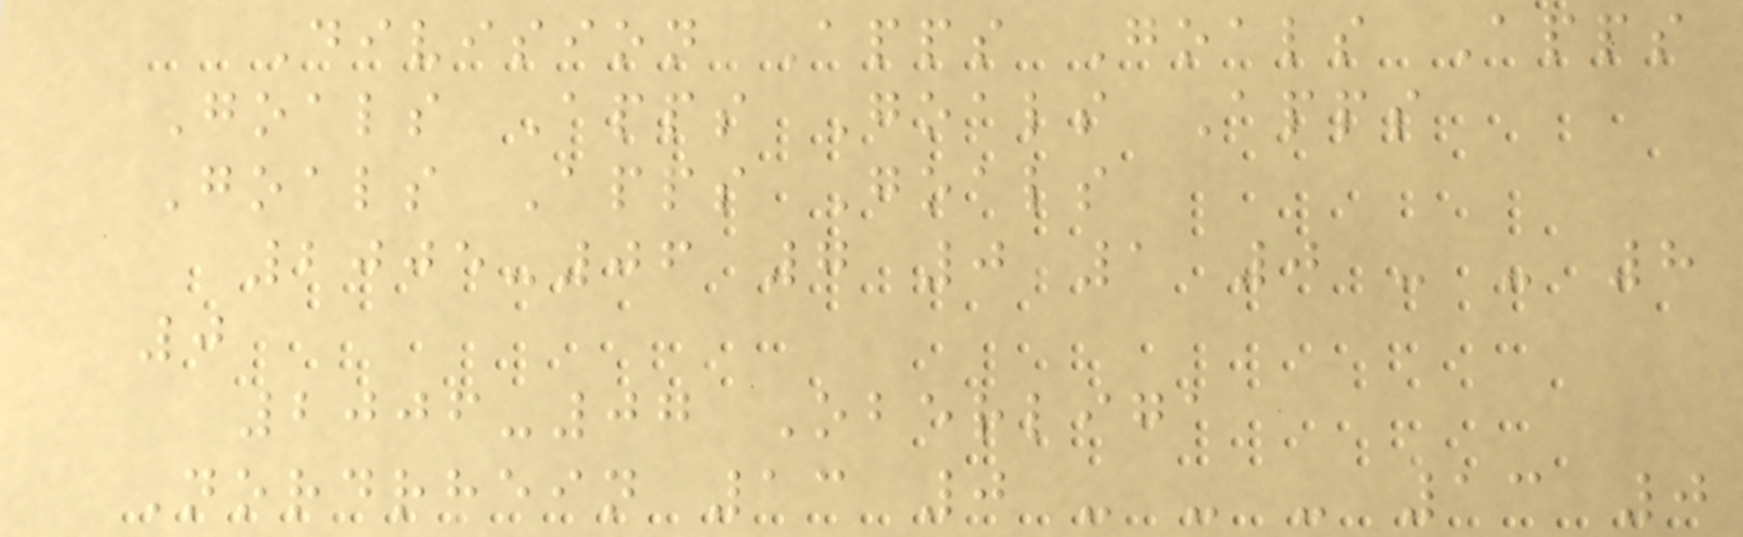Division Apps Goals Apps
Goals Apps Goals Apps
Goals Apps Goals
2005-06 7 0 1 0 - - 8
0
2006-07 Oberliga
Nordrhein 13 0 - - - 13 0
